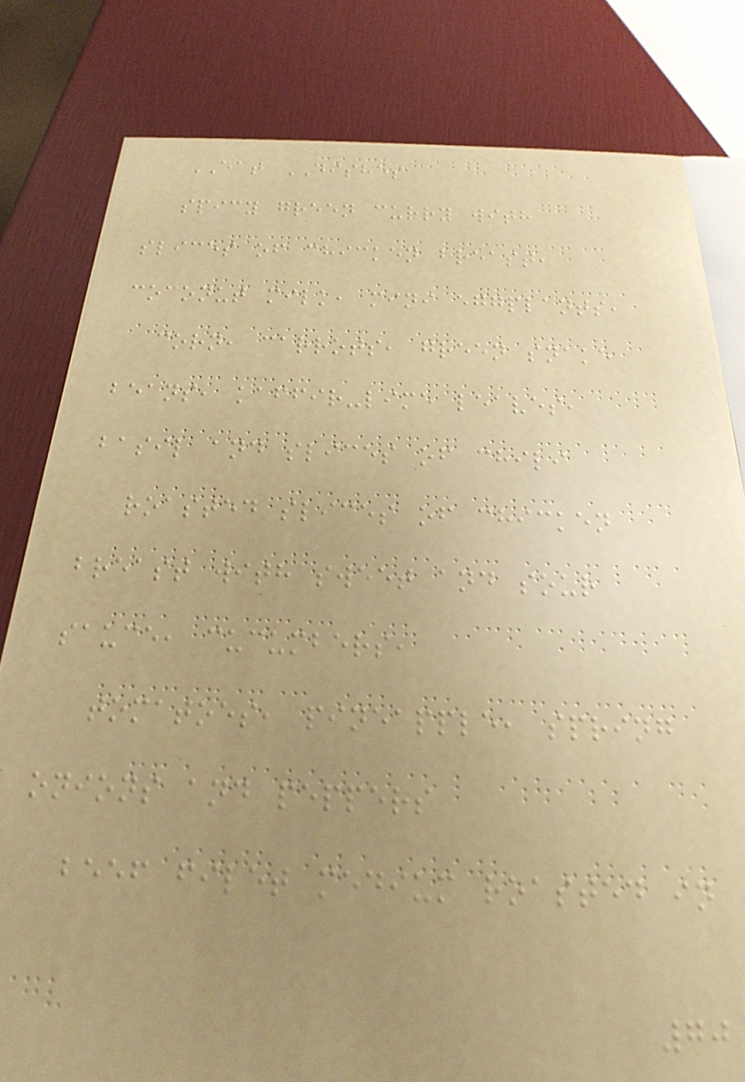EAT DISHES
spicy green curry with
slices of chicken breast,
coconut milk, mini eggplants,
corn, carrots, green snake
beans, kaffir-lime leaves,
basil and slices of chili
roasted slices of chicken
breast with sweet and sour
sauce, cucumbers,
tomatoes, pineapple, spring
onions and peppers
beef filet medium roasted in
70
